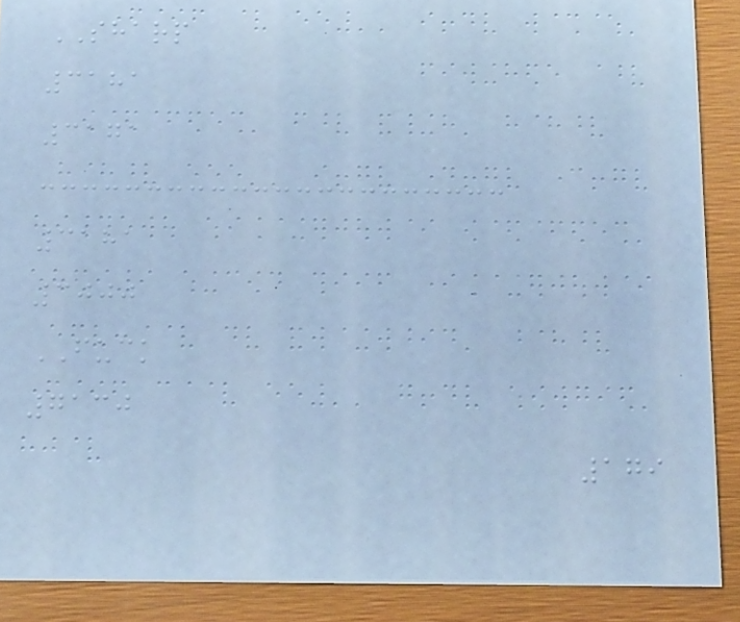SHARP
3181
3171
3181
3000
FUCK
7130
179
